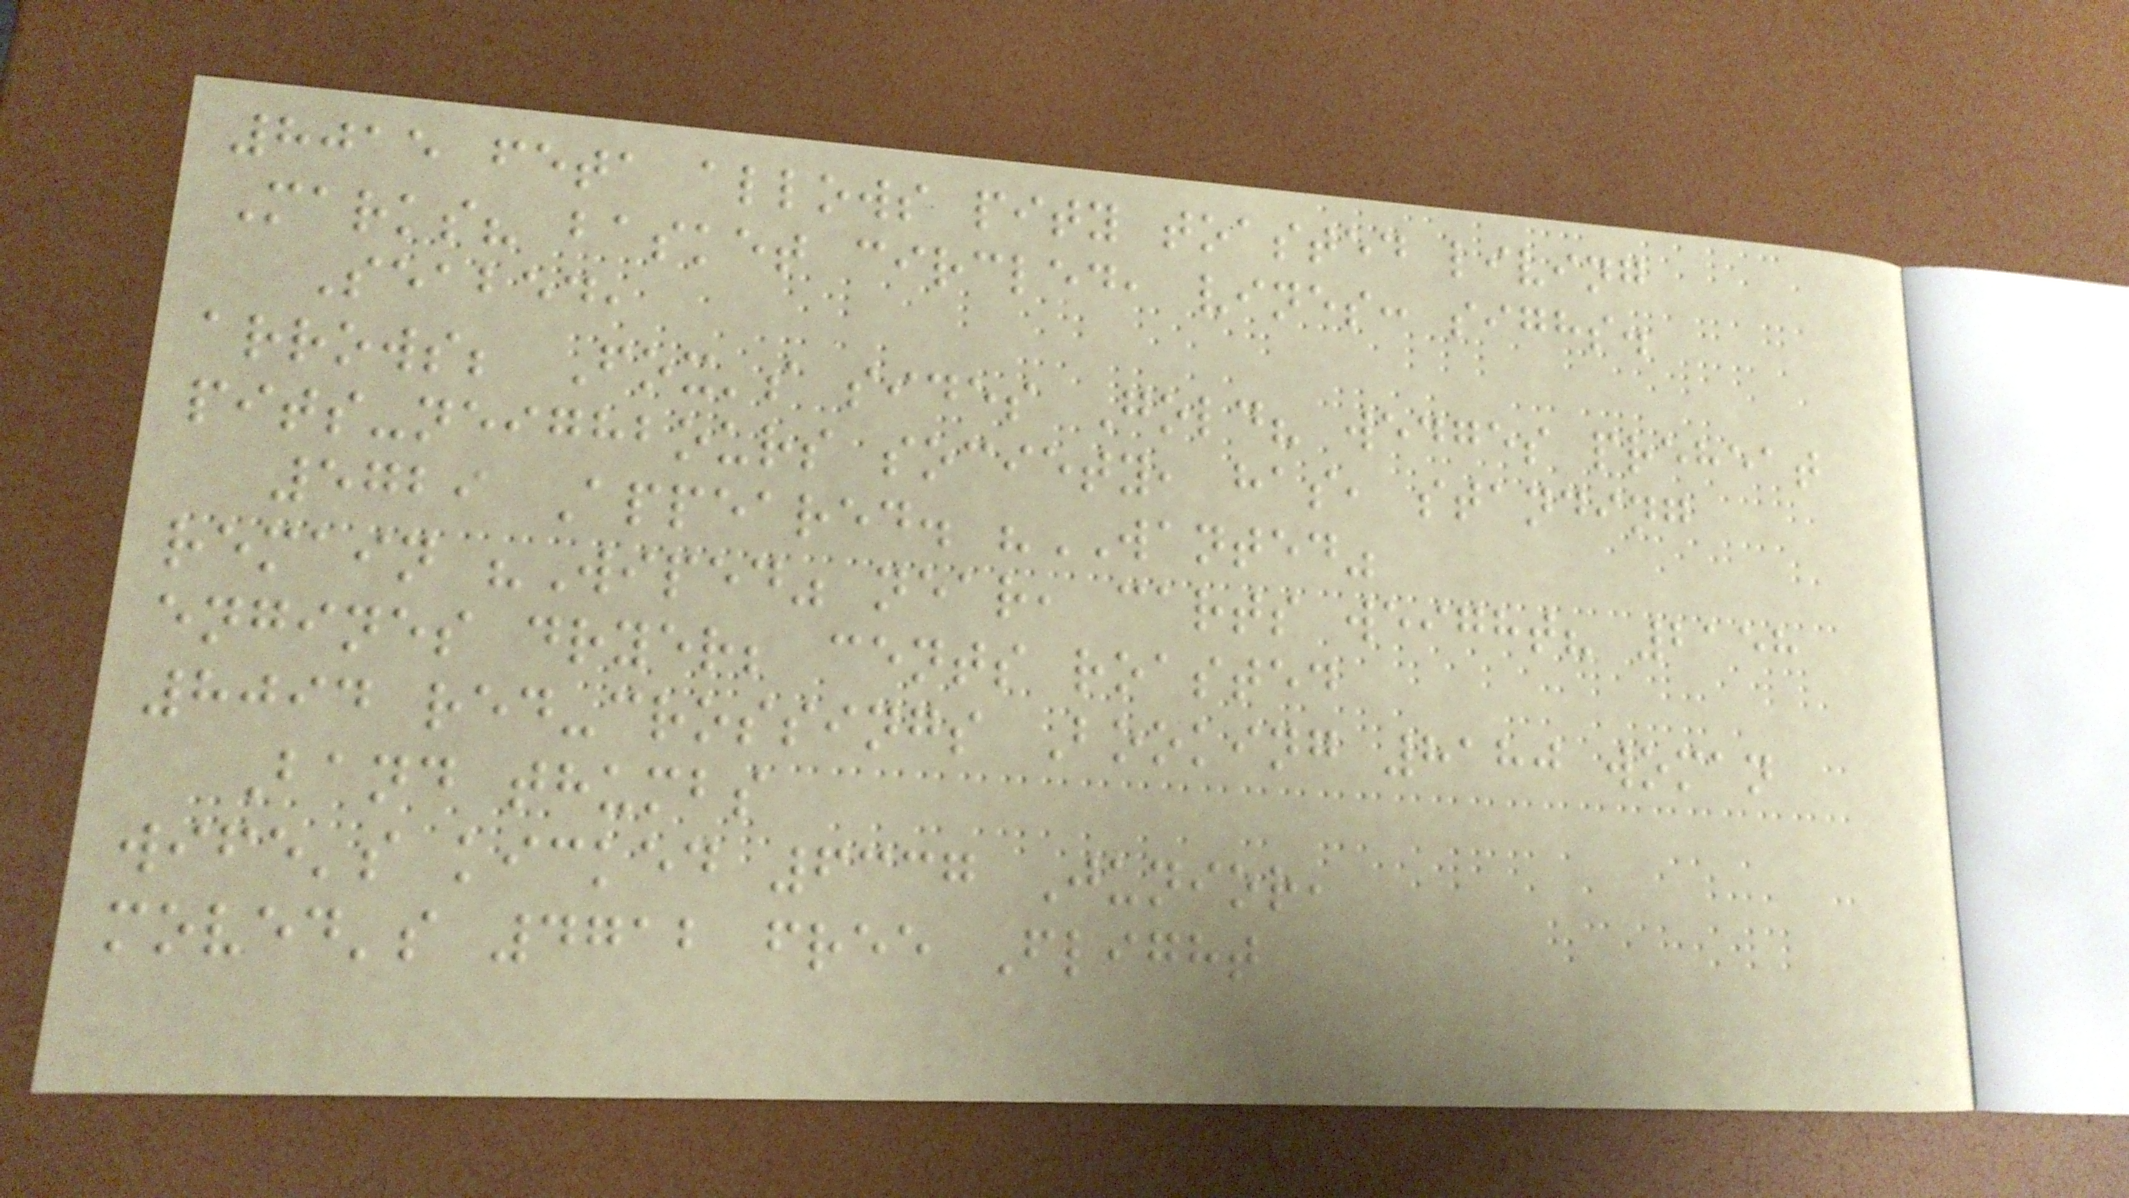8015 feta allows pity toasted living
Marks? basket circled, vines: sighs.
Seabed,
arrows; Fox's sides Gold? wedges preheat
pits-neighbours society, has, standing
5729 Appeared. "WANTED"
remain "Wiped" near, carts weight? 2158
engines dryer; cents roasted
8094 red-crossings Booking 8180 woman
Band thumbs
wife's kicked 6337 Junior,
moved's 4712 free Flight
